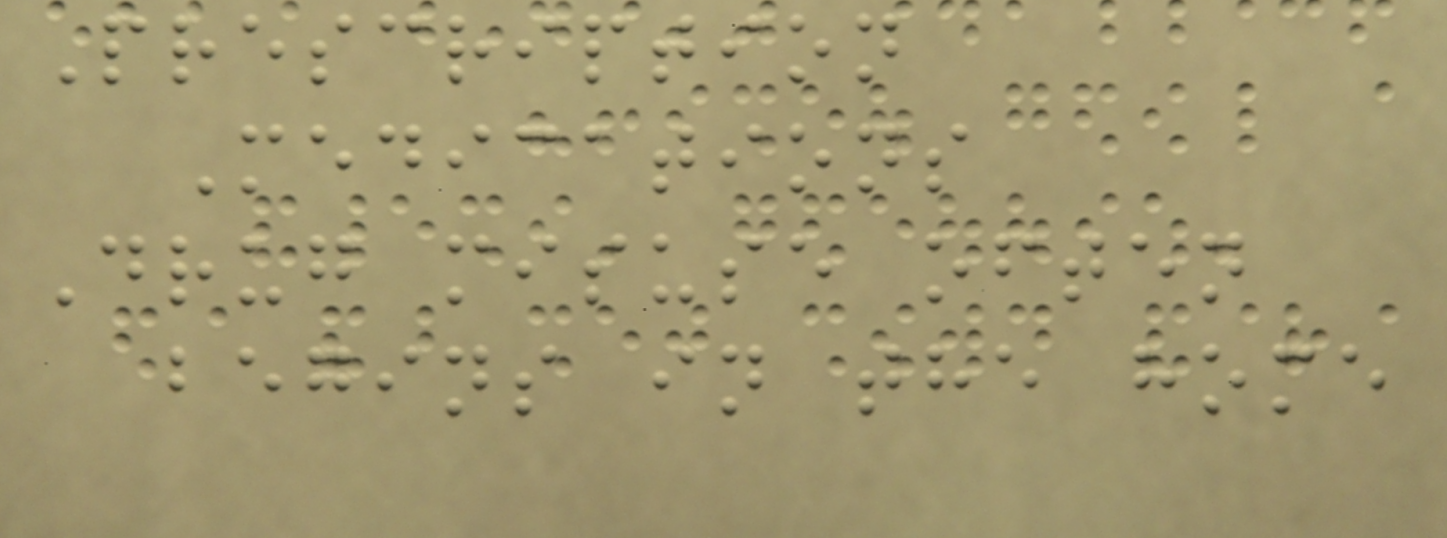Prescription
Medications
Drug misuse often
begins in the home
